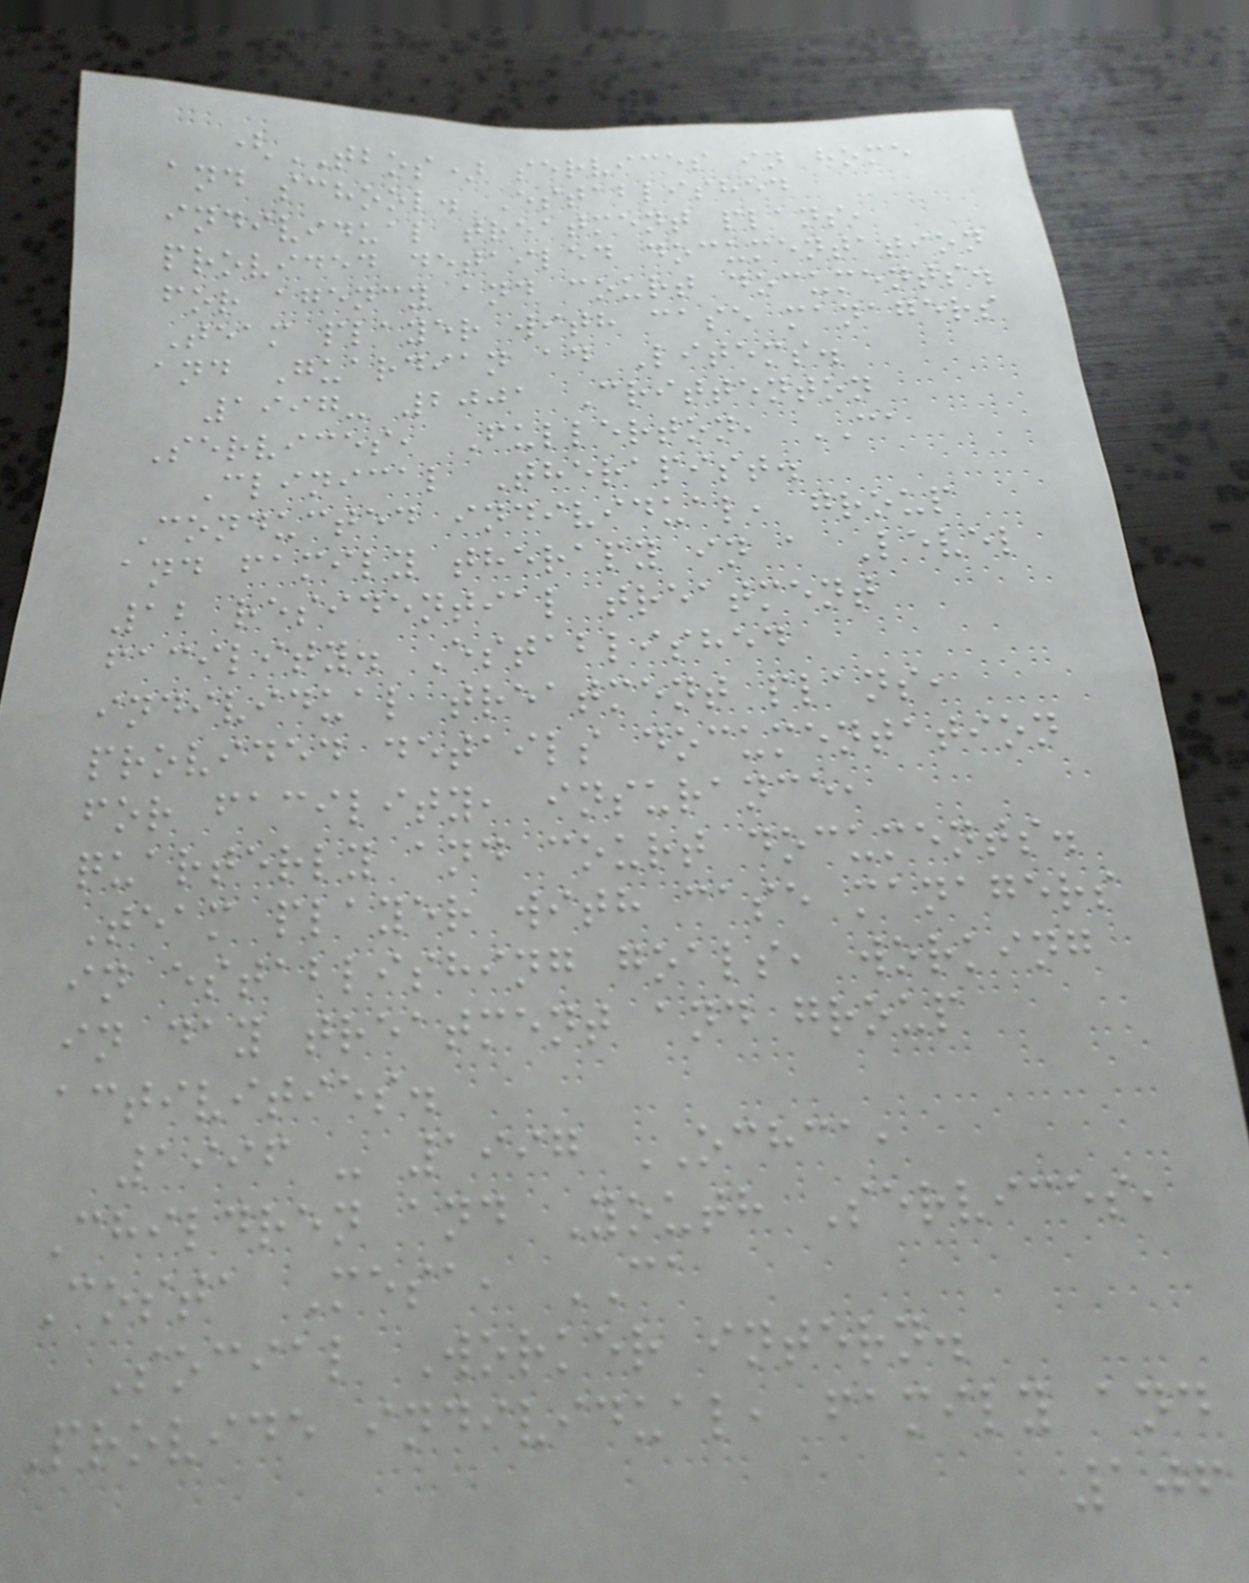(TBOS) services in home
and school. Established
individual treatment plans,
provided detailed documentation
for agency and court documents.
Team player with case managers
and Guardian ad Litems.
1997- 2001 Crittenton
Services, Fullerton, CA
Clinical Therapist.
Conducted individual, group
and family therapy in a Level
12 residential treatment
facility. Established
individual treatment plans,
provided details documentation
for facility, insurance,
quarterly and court documents.
Team player with case managers
in establishing goals, working
in day treatment and group
activities.
1996 - 1997 OCHCA,
Children and Youth Services,
Costa Mesa, CA
Social Worker intern.
Provide individual, family and
106
